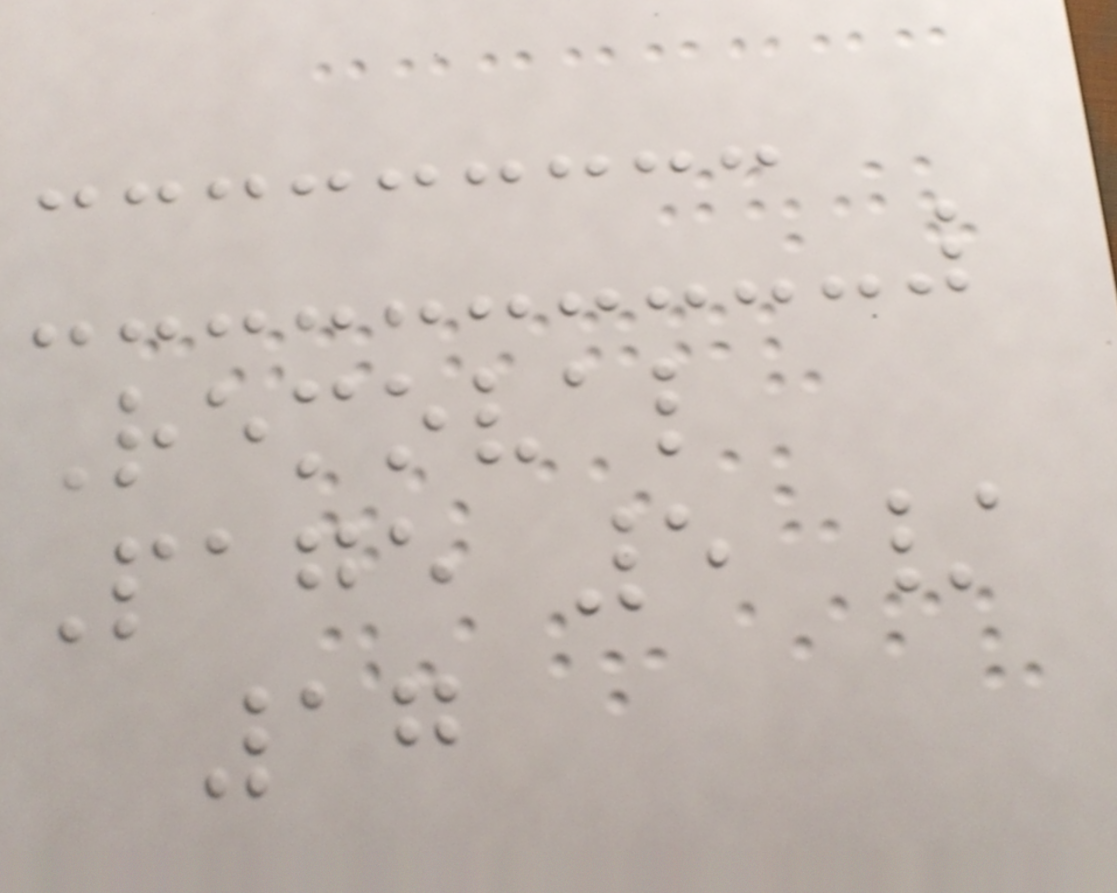Removal
Page 5 /
17
